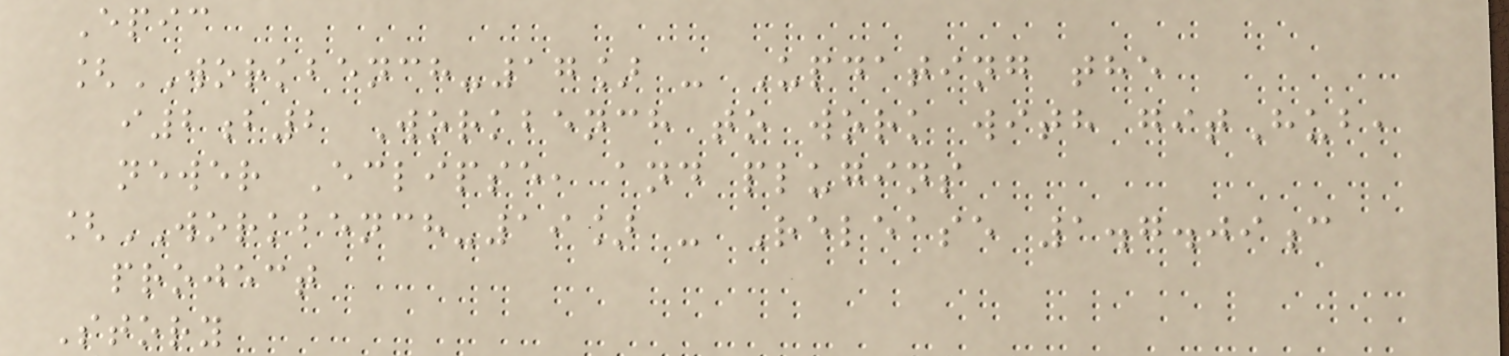Epic
[WORKBENCH-17] - Updating the
i2b2 Workbench to work with gitHub,
newer Eclipse, and plugins
[WORKBENCH-19] - Release 1.7.09c
project
Story
